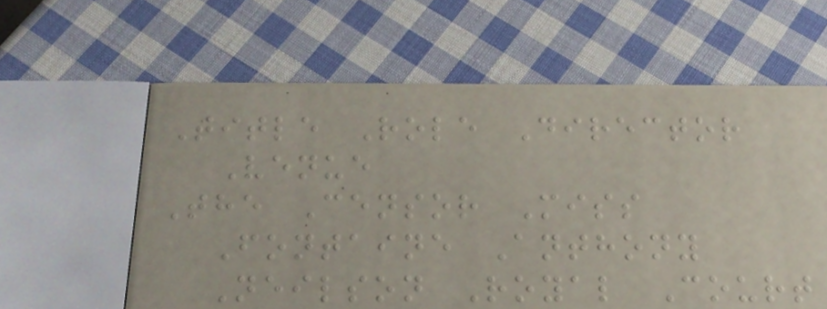Title Role Director
Venue
The Censor Miss
Fontaine Anthony
Neilson Royal Court
